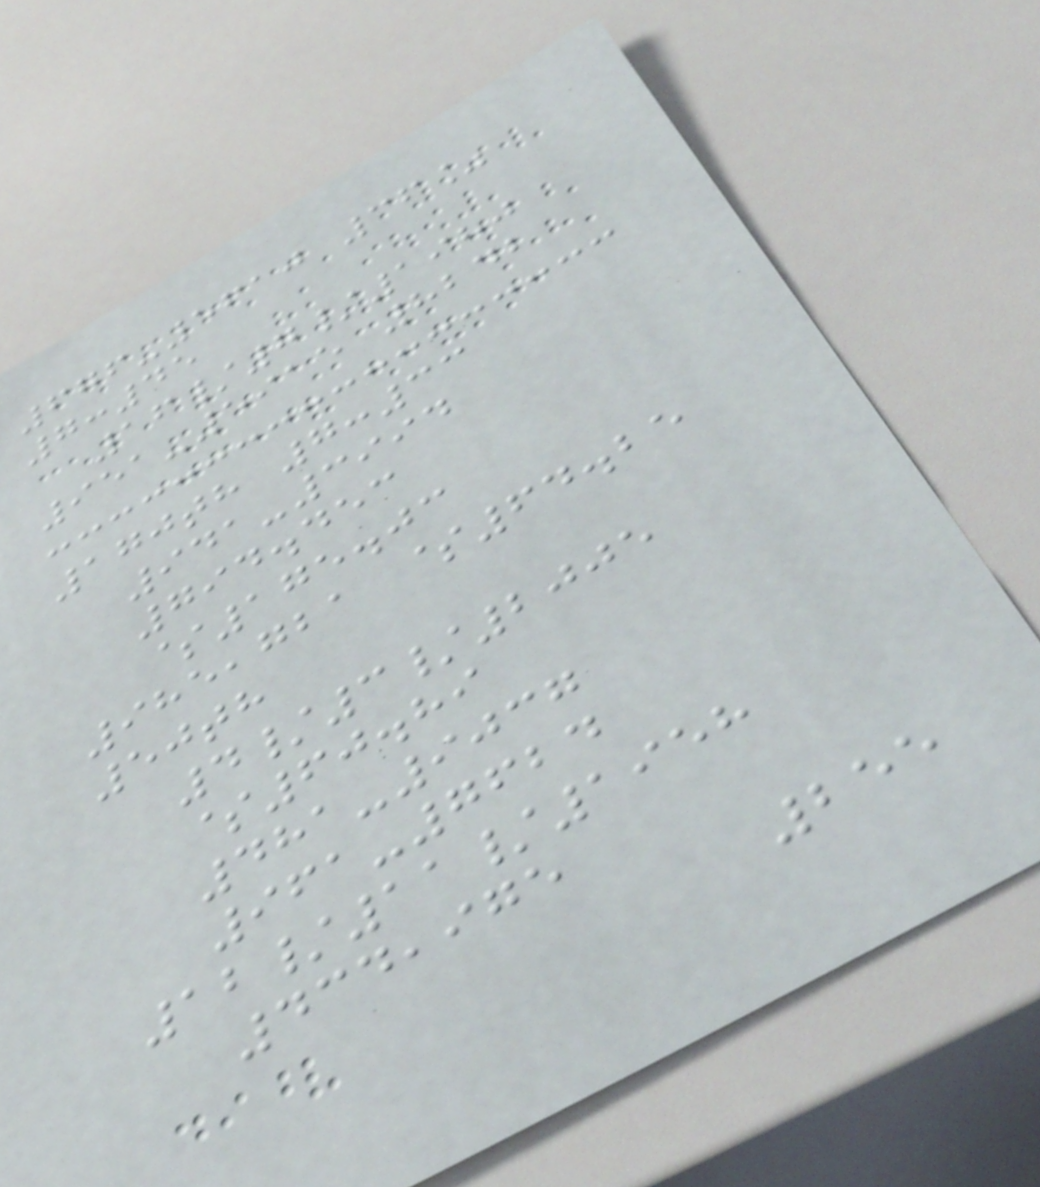676-5610 36%
7:45
16/7/1980
951-5915 8242
170th 7:33
941-3994
794.453
$175.03
985,721 $64.25
50th
4/3/2005
$60.89
481-9037
961-7624
12/11/1958
434,975
255
